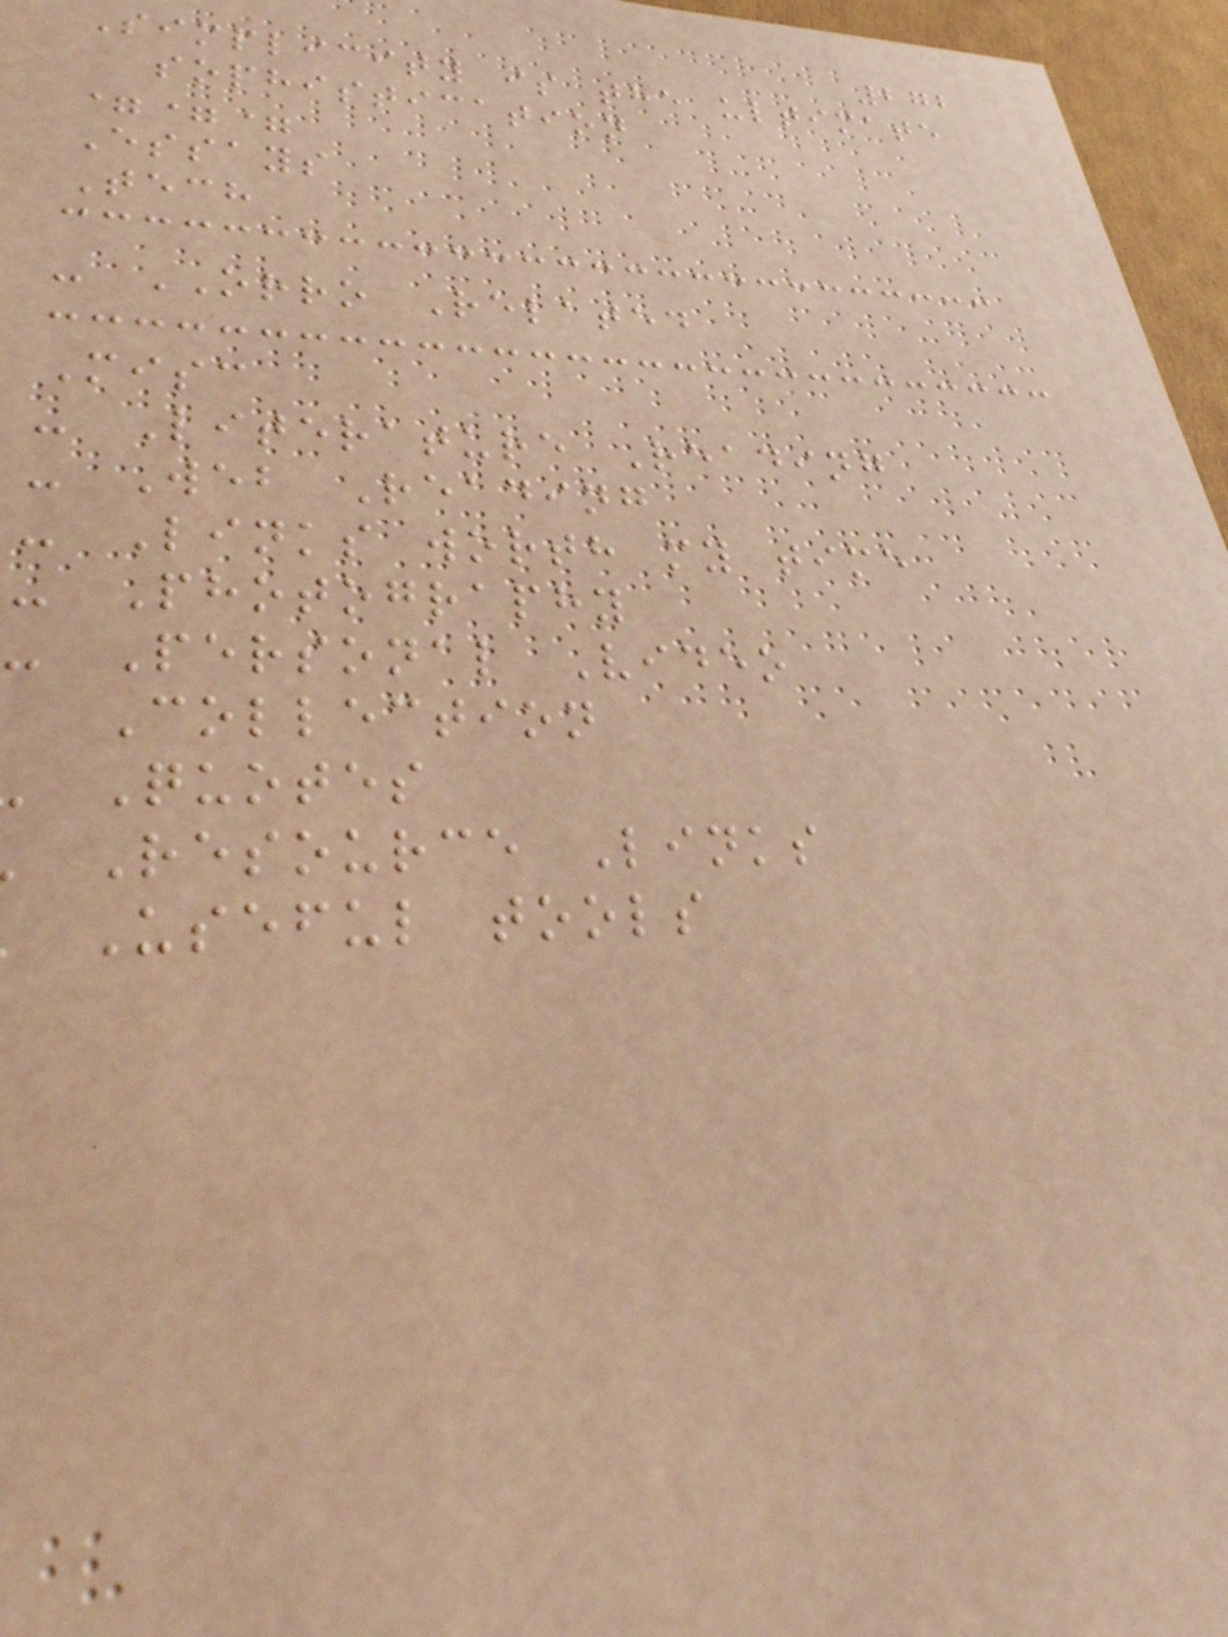272
Simplicity is the ultimate
sophistication
===
Essays
Tech
- ORRO Related
Misc
- Literature Reading
- Web Reading
- Links worth my time
- Photography
- Personal Video
Collection
Quotes
Resource Links
Useful tools
